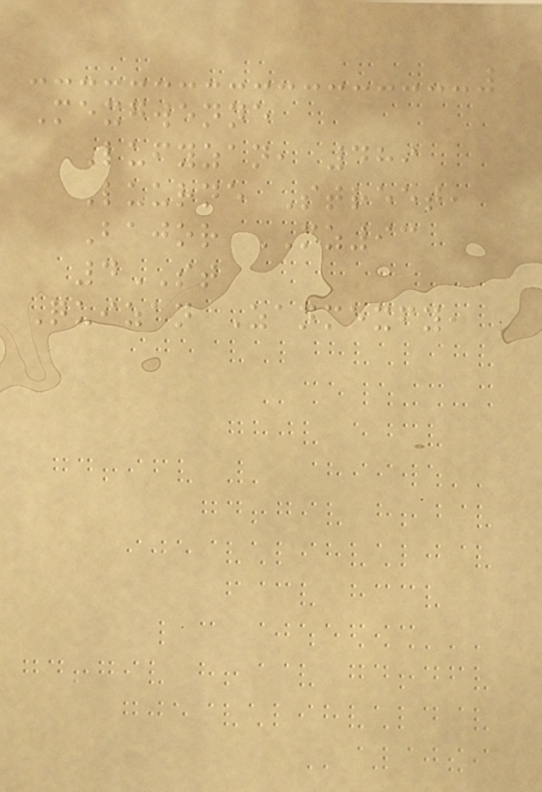Mexgwenne
Lufyzan, 489
Luurne Street,
Bajor MZ93
4ST
Quizan Zanmexfy,
